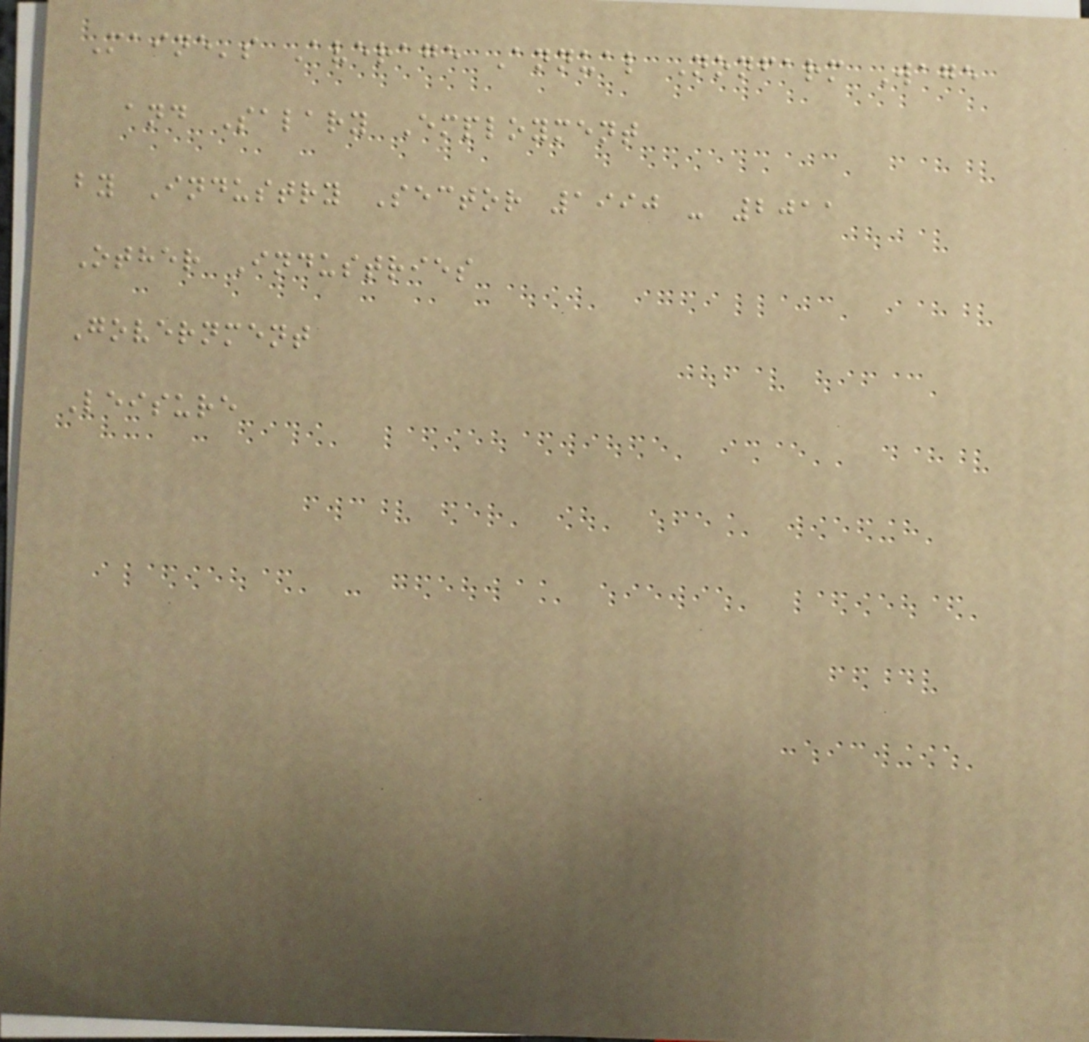Maine's Average Annual Nonfarm Wage
and Salary Employment
by Industry Sector 1990 - 2011
Other Industries
Government
Leisure
